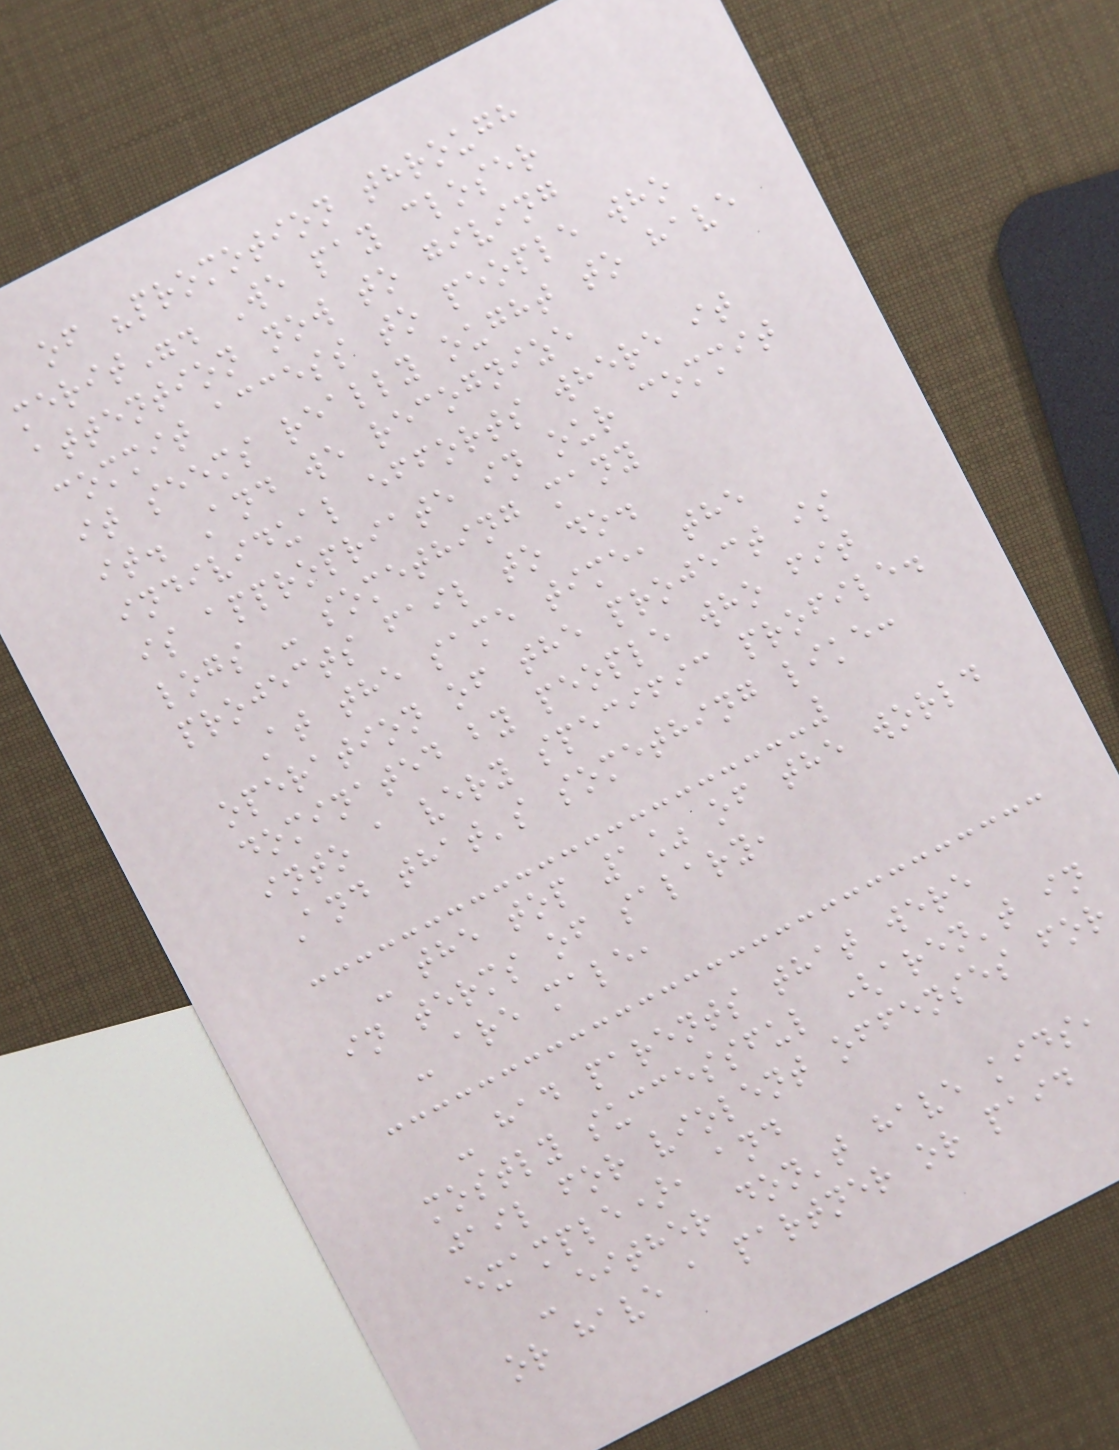of "promotion through
merit". We pay closer
attention now to giving
commit access to people who
it seems really ought to have
it. And we recognize
individual efforts where it
is appropriate in our commit
logs - something many
projects fail to do.
At the same time, the
operation of the project is
dominated by people who fit
into a very specific profile.
And that's something like:
- the top 1% of the world
in terms of salary,
- are male,
- had parents that were
mostly successful (aren't in
jail for violent offenses for
example), and
- either don't have kids,
or have a partner or paid
